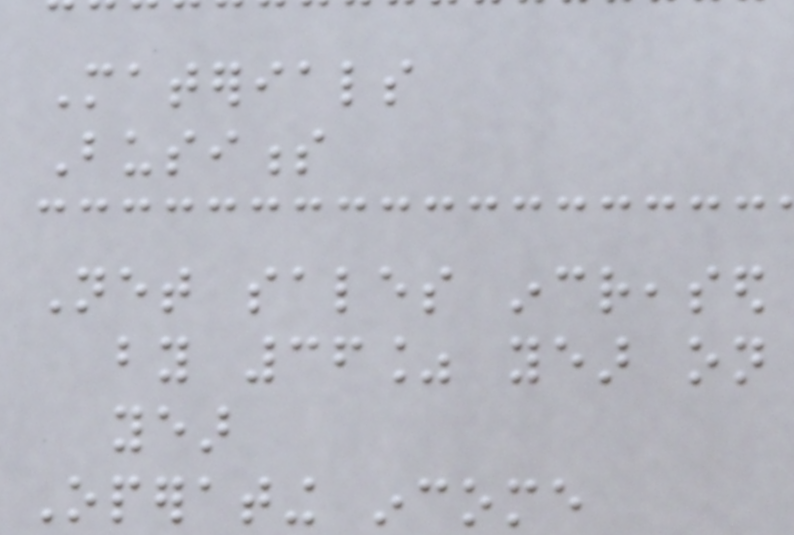Materials
Business
Net sales increased
by 36% year on
year
Operating income
